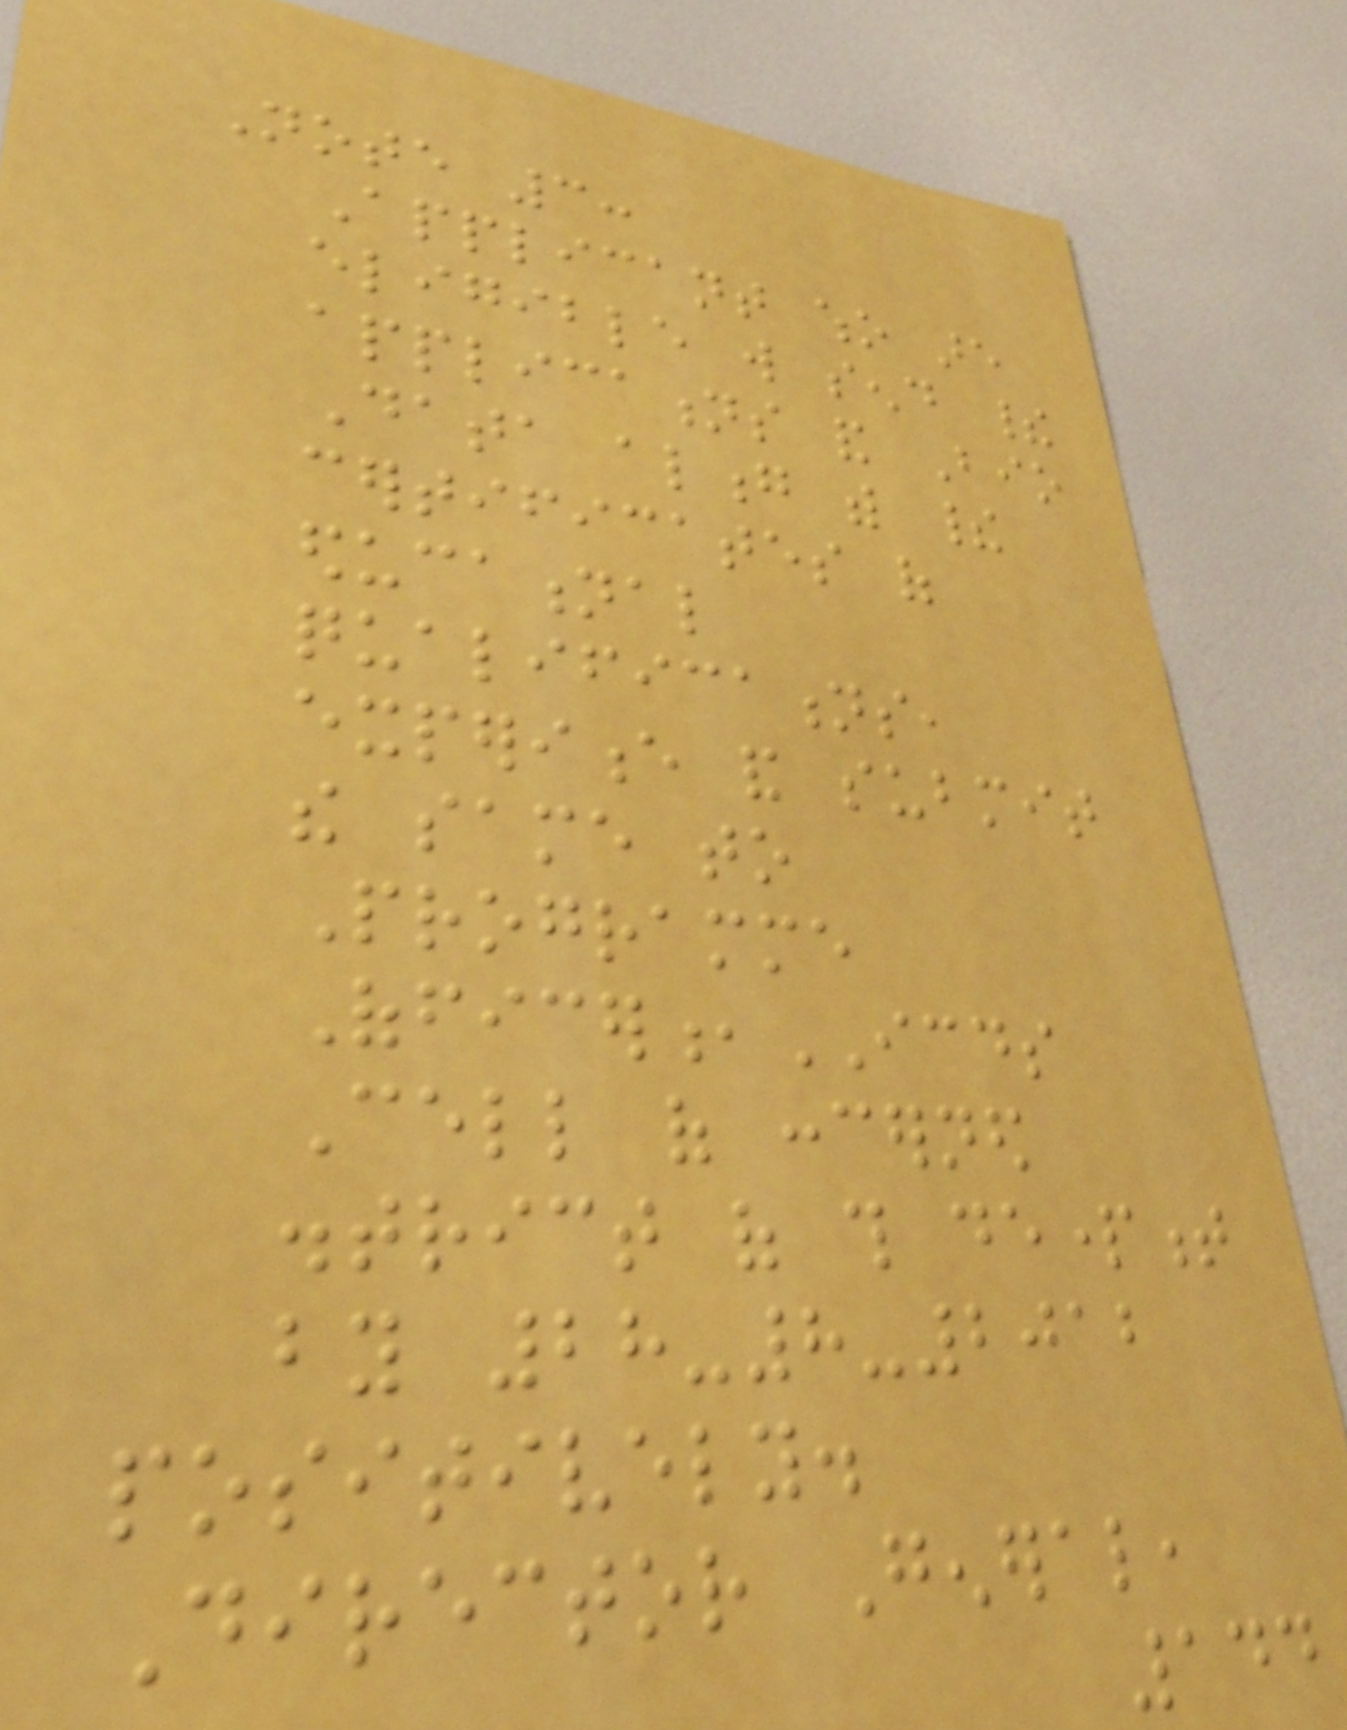Note 3:
Applicant who are
eligible will send their
applications and Bio
Data along with their
certificates of
educational
qualifications,
experience and submit
the same to
Programme
Officer,ICDS
Cell of concerned
district of this department
by 28-8-2012
positively.
Director General,
144
